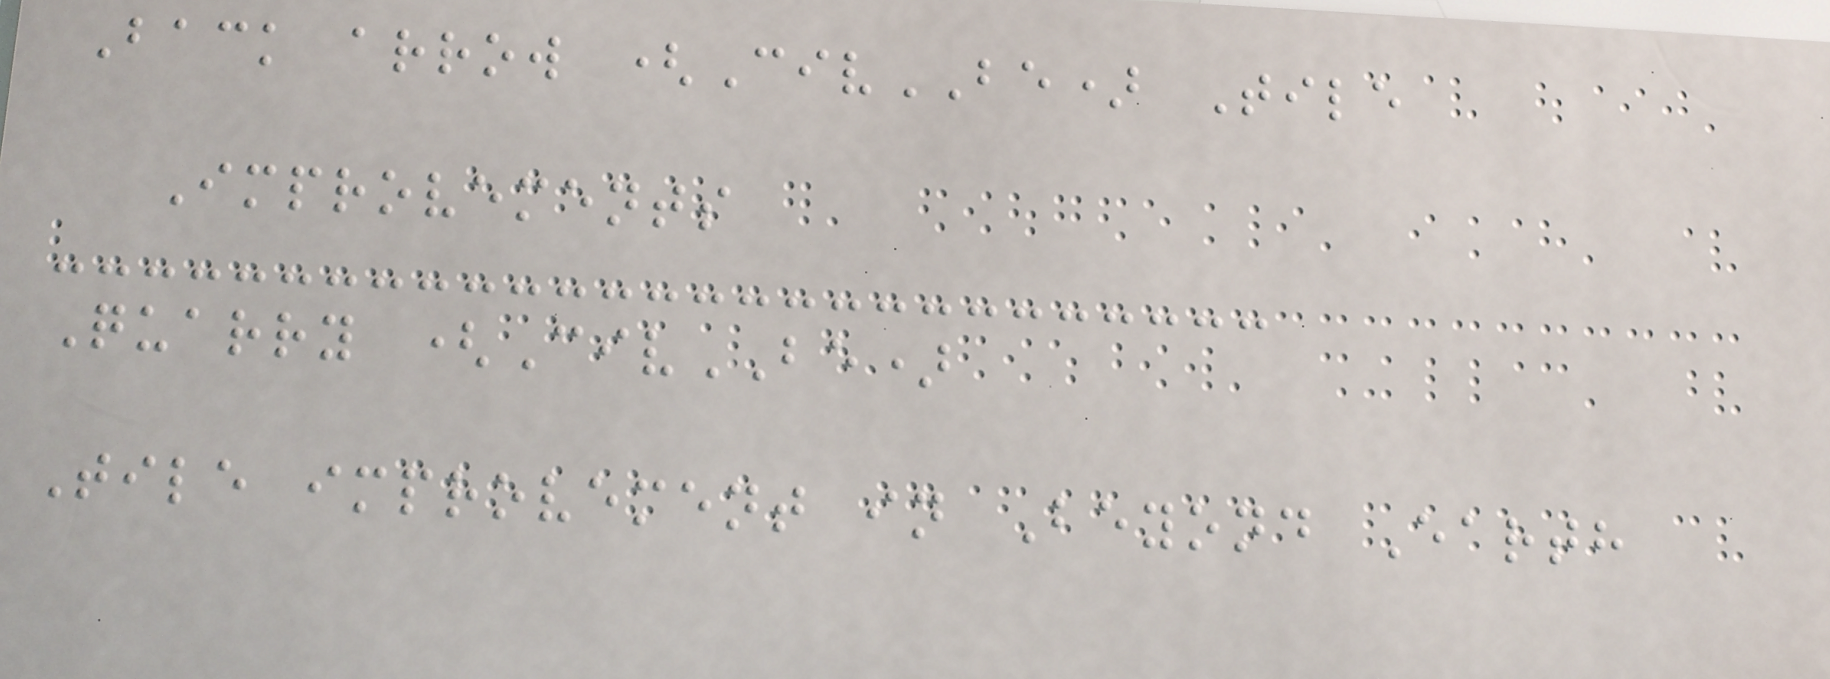Back arrow (CivBE) Tile
Improvements
Quarry (CivBE)
Tile improvement in Beyond Earth
